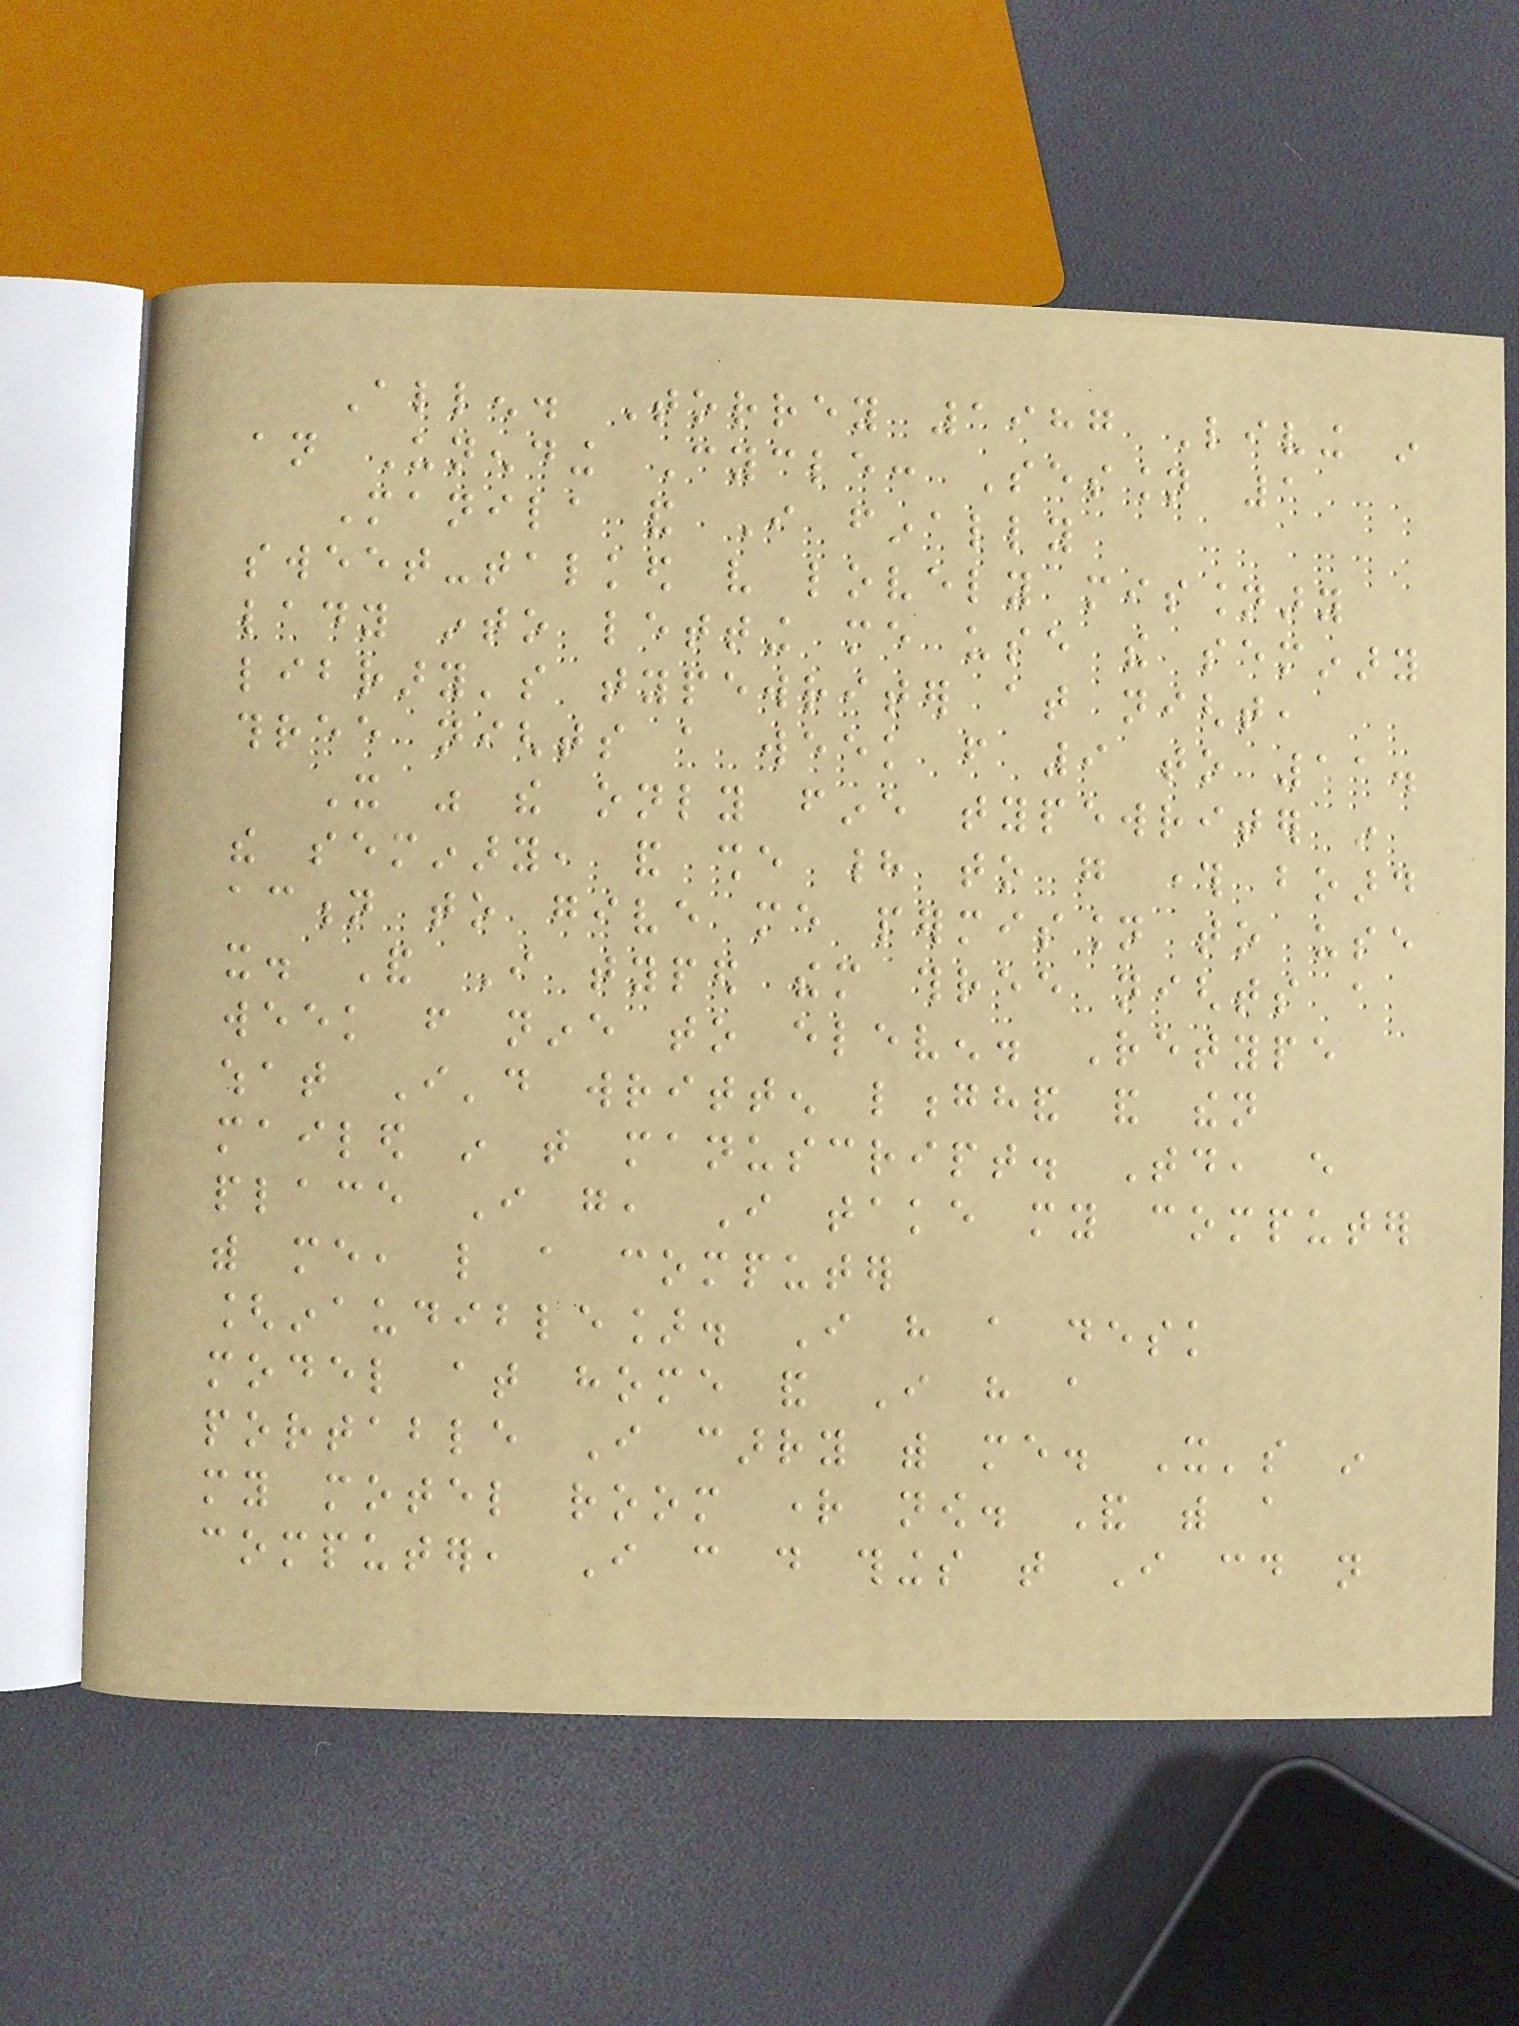Allen. Torrey 1987 Living in
an Unending Cycle: Session 1
Manila and I finally
sweet-talked very lovely missionary
lady into letting me use the seminary
library's typewriter at night,
three nights a week from 9 to 11.
It was the only fine typewriter in
the seminary, and she had to go through board
action to give me permission to use
it. And I typed them three nights a
week from nine to eleven. Retype
what I'd written longhand and then
mailed in that manuscript. Today, every
place I go, I take my computer
with me, like a computer
[inaudible]. I have a desk
model at home and I have a
portable I carry with me. It's in
my motel room right now. And with a
computer, I can do things that I could not
